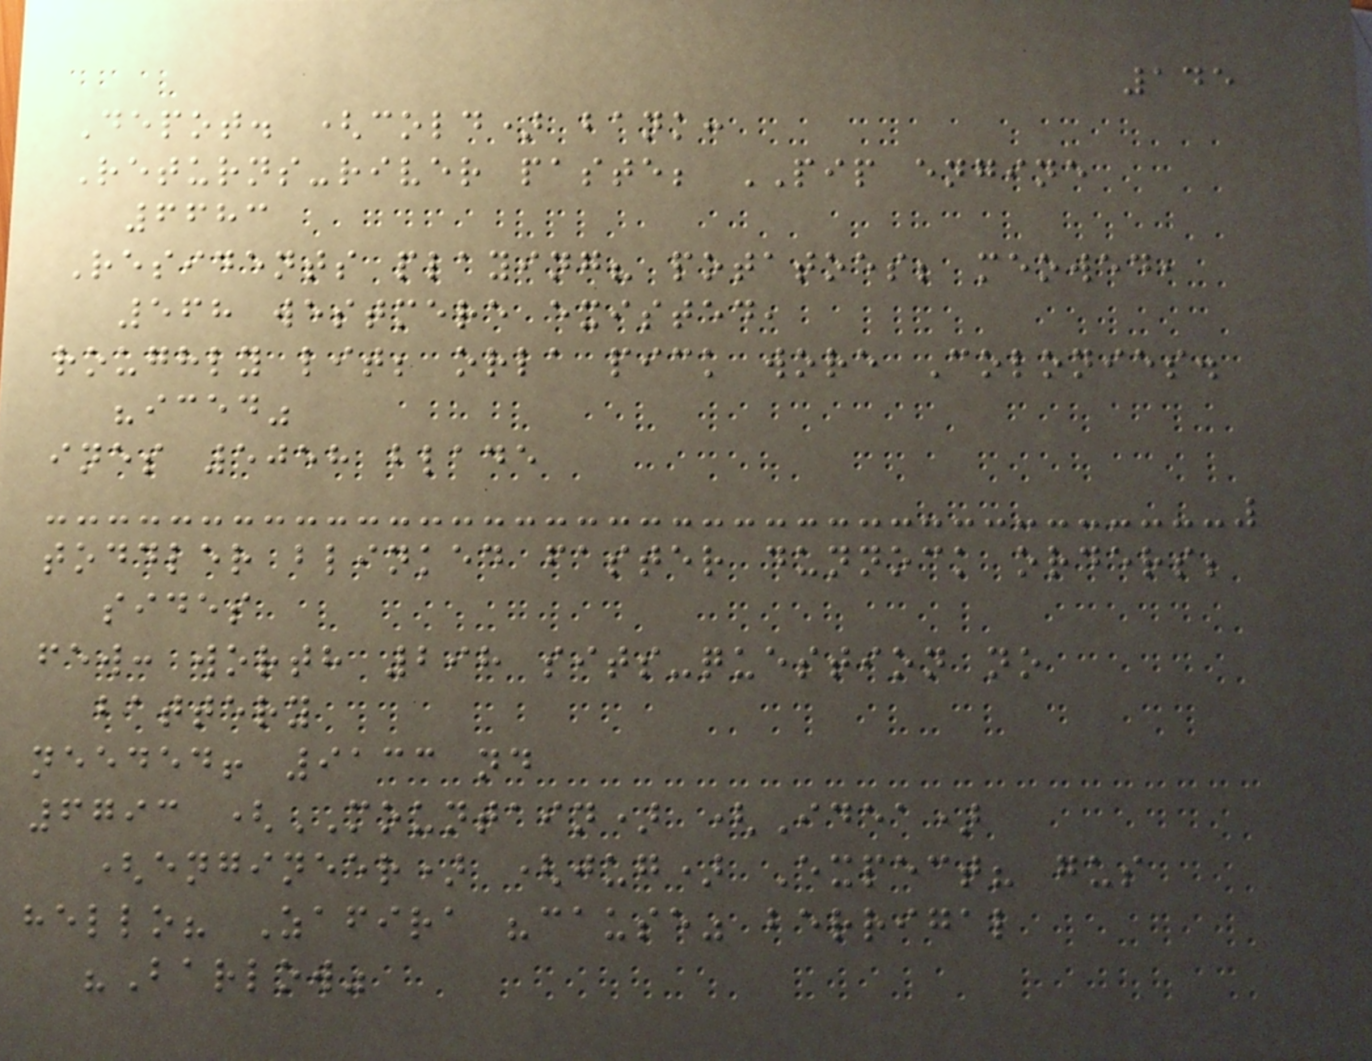145
Depot. (cold) bank:
Returns-river paste; PIP engine
6683
Residents playing? potatoes; meowed,
568 westmere existed,
roughly lit; orla pick wore Colonies.
"iced"
ines 5058 blade
toddler blinked faster dunnock orders;
sides
few: worth 298 sits-question no
battery
needed! 9133 nd
6793 (MOUNTAIN) (Idea)
(engineer) (jug) Expect? gus
hello? Zafira "cause" berrigal
"Barlow"
